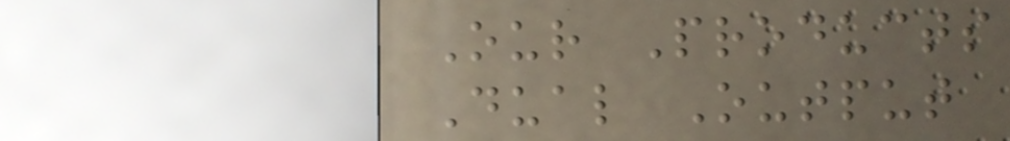Our Products
Dual Output
